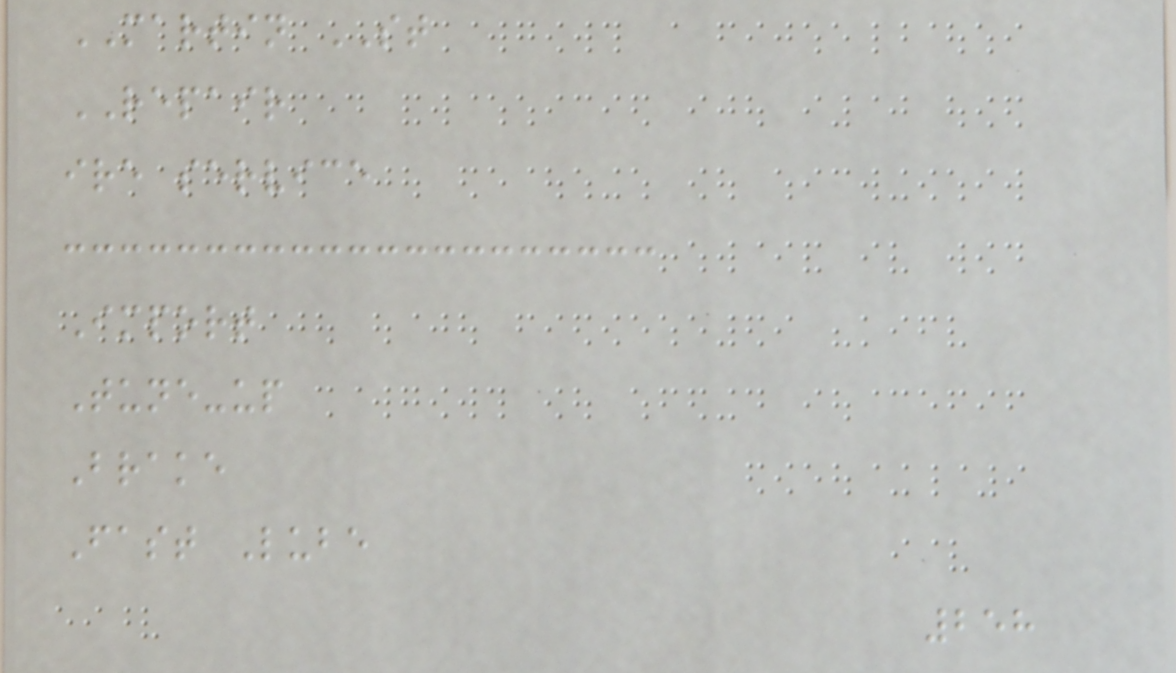MARTIN ST
REPAIR
ire service
Import
Tune-up
Brake
Fast Lube
258
